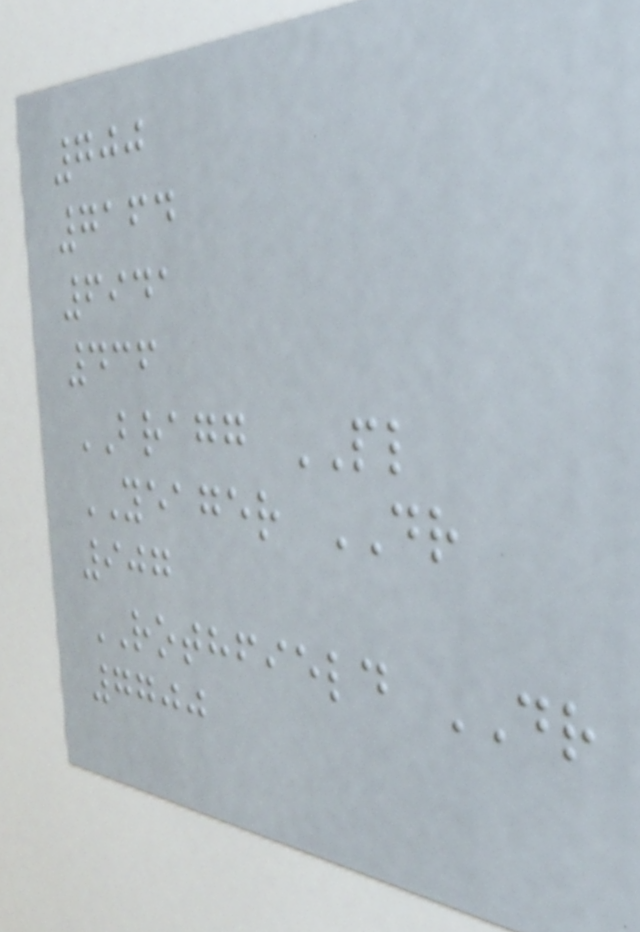700
7164
6941
436
BRAGG PL
YEAGER DR
907
ROTHFIELD DR
7700
